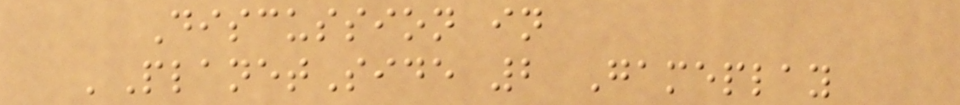Discussion in
'PlanetSide 2 Gameplay
